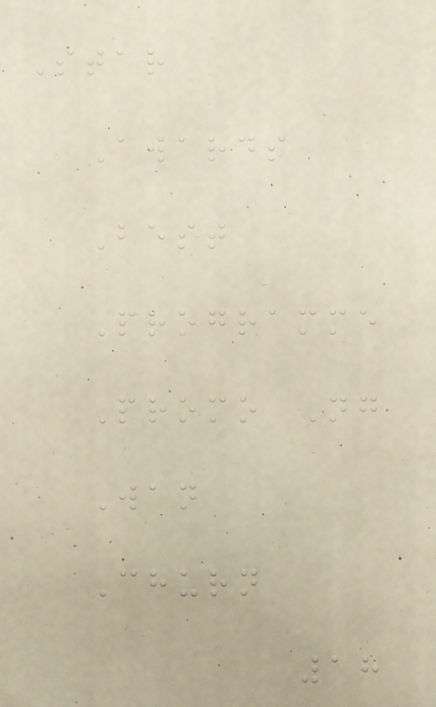Star
Awards
Best
Programme
Promo Ng
Wan
Churn
18
